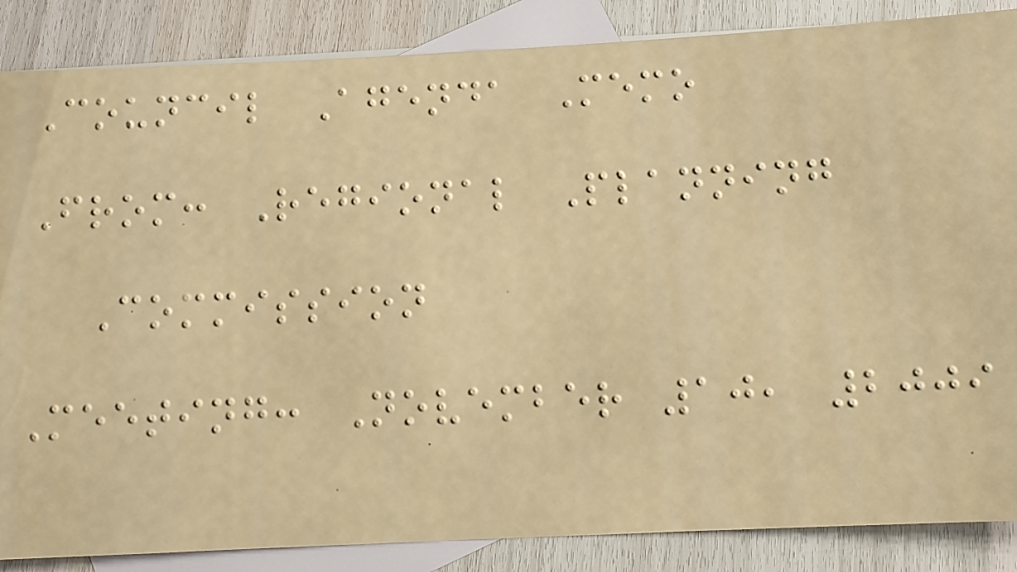Council Agenda Memo
From: Regional Planning
Commission
Meeting: November 10, 2009
